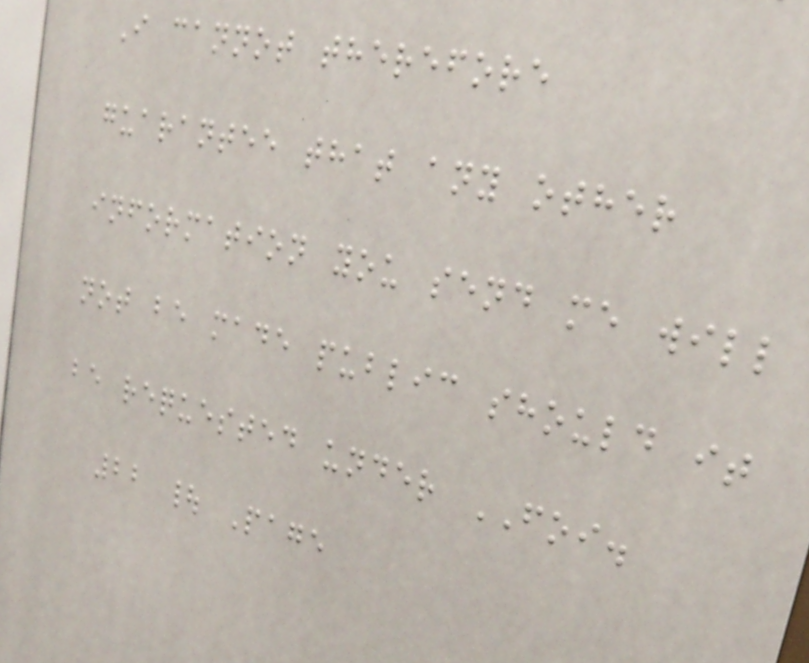I cannot therefore
guarantee that any other
information you send me will
not be made public should it
be requested under FOI.
22 | Page
